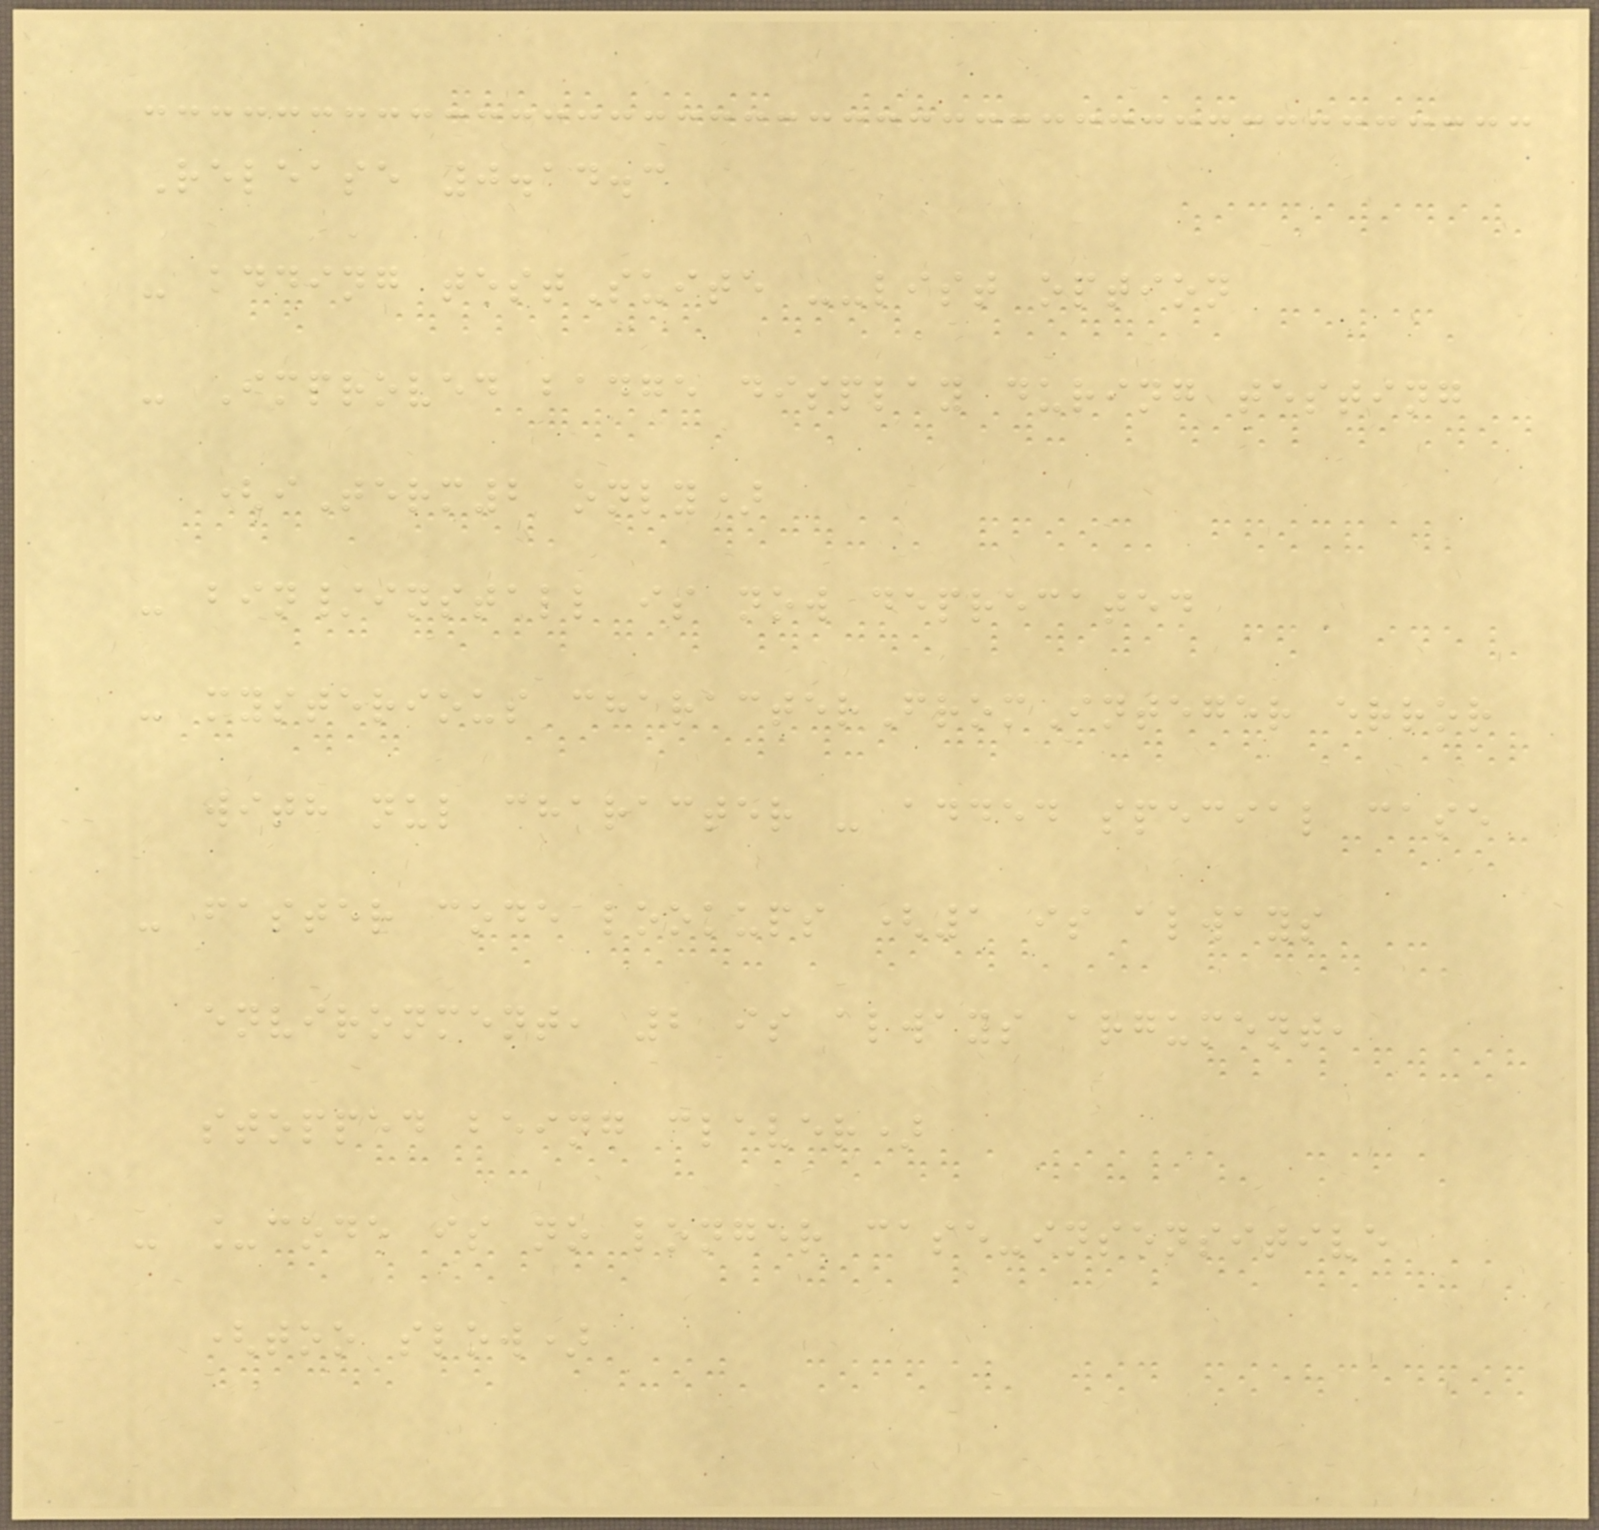Release 0.14.3
- adding testSuite --list option
- Improved badge display during testing
(iTerm2 only)
- bin/install is now deprecated
- mysterious characterFromInteger error
with nul character - added special case
- faster code lookups (1 is always
environment, 2 is always argument,
stopped being clever)
- _code is no longer case-insensitive
(too slow)
